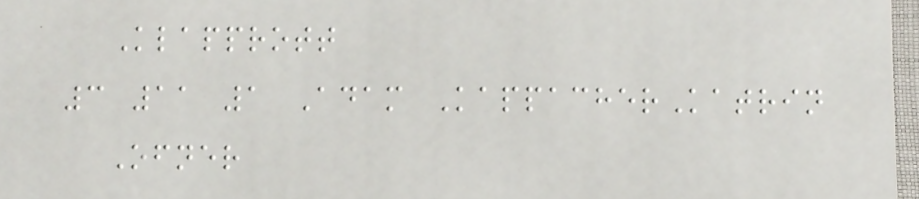Klapprott
3 11 1 Adam KappacherKatrin
Ofner
